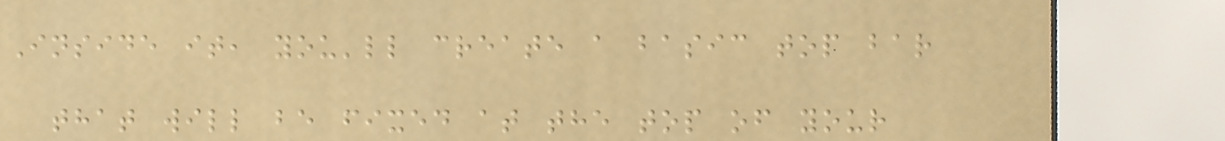Inside it, you'll create a basic top bar
that will be fixed at the top of your
